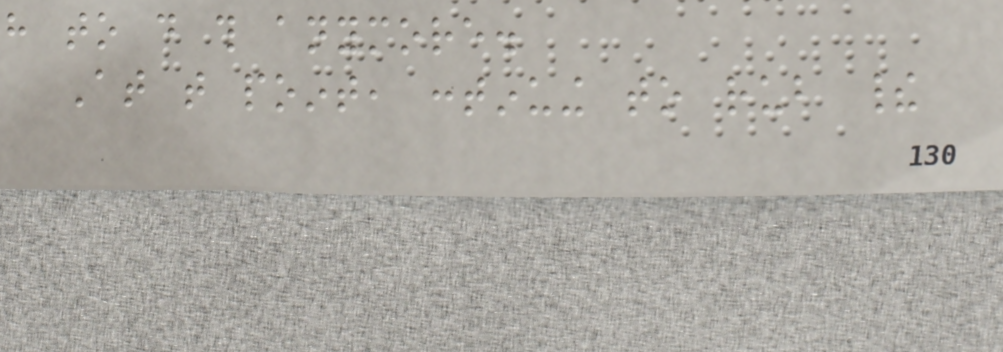have to do this anymore.
At that point, continuing to rub their
